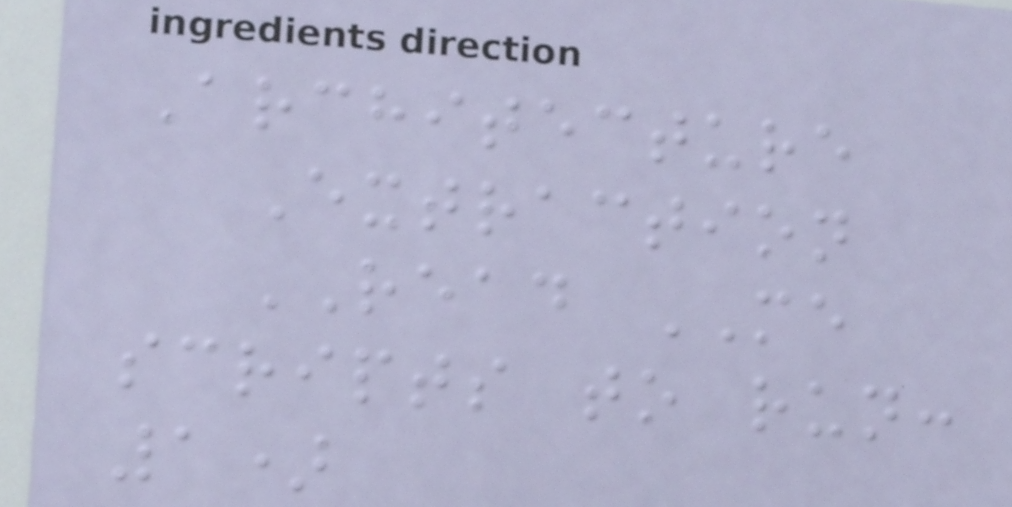Architecture
Extraction
READ ME
scripts to run:
1)
